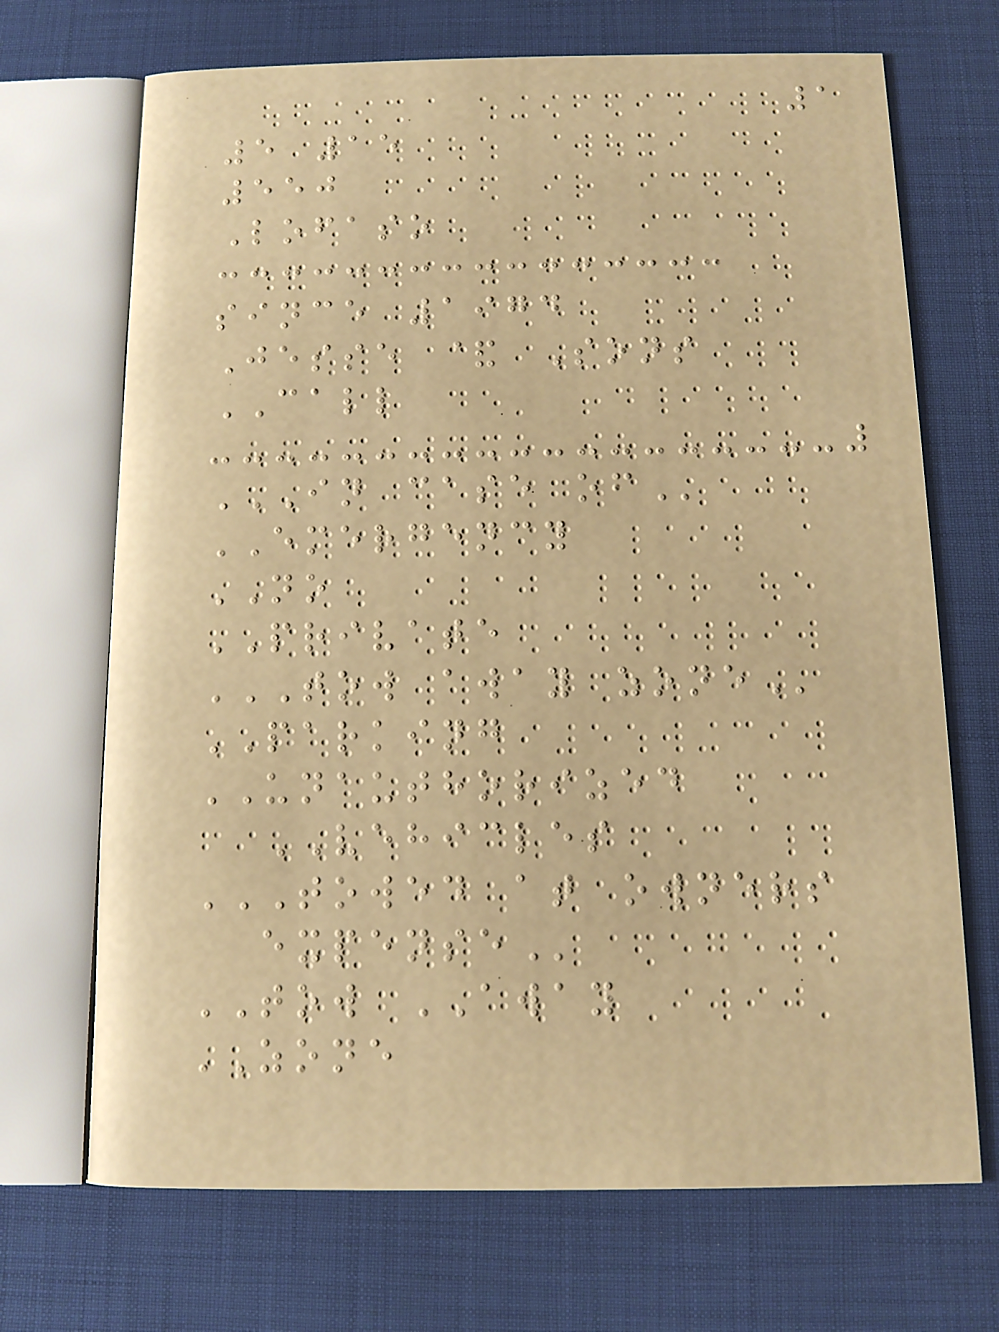1
5 15
550
Lofaso
since 1974
Jesse & Sons
CALL
IN CASE OF
EMERGENCY
NO
PRIVATE
TOW AWAY ZONE
PARKING
UNAUTHORIZED
VEHICLES
TOWED AT OWNERS
EXPENSE
TOW AWAY
ZONE
